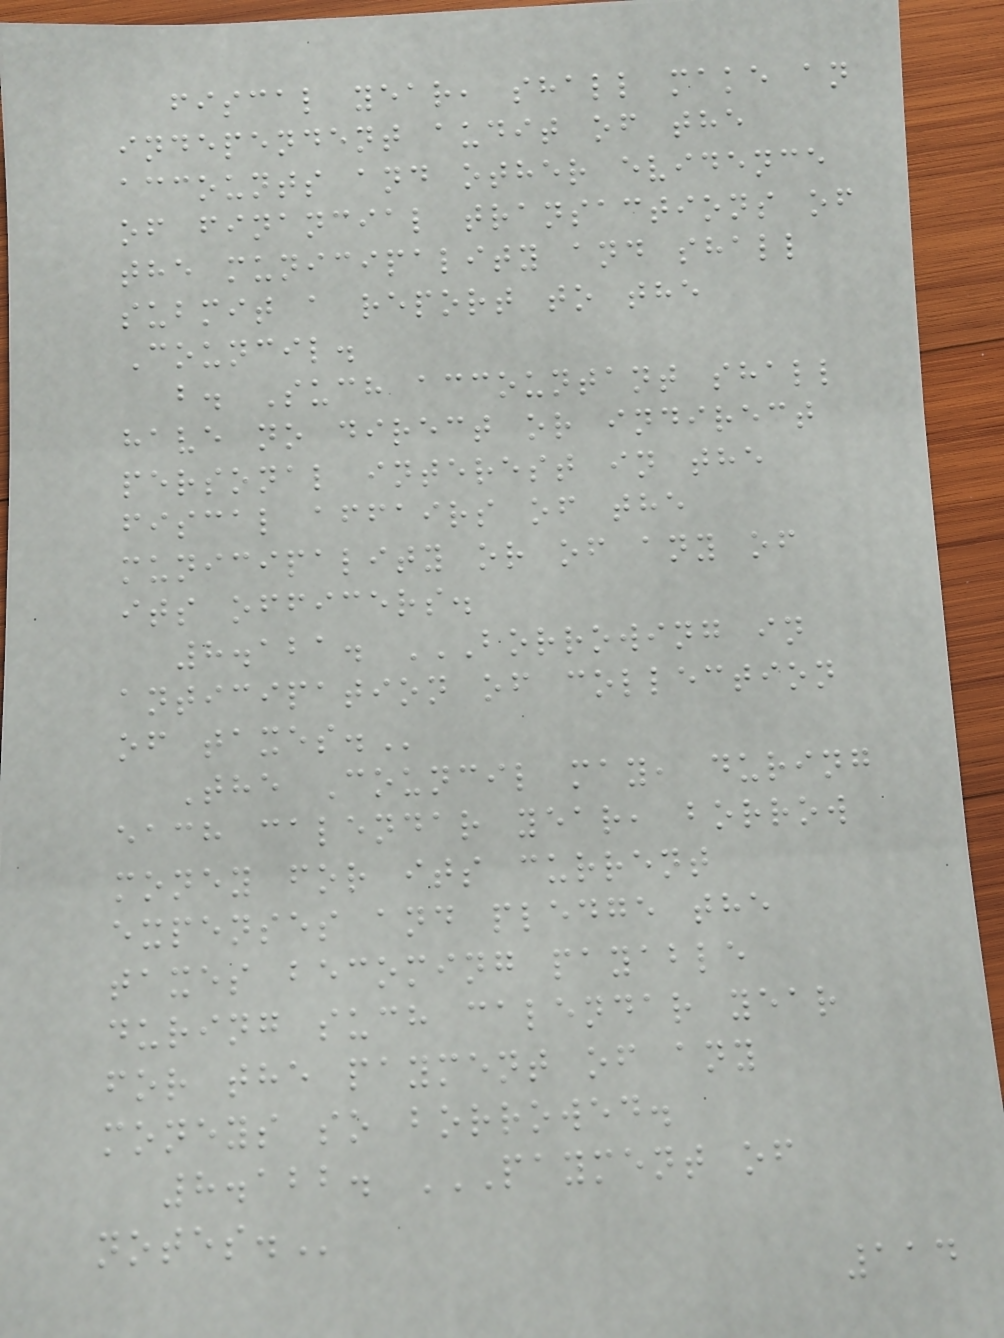fiscal year, shall make an
independent audit of the
accounts and other evidence
of financial transactions of
the municipality and shall
submit a report to the
Council.
b. Such accountant shall
have no direct or indirect
personal interest in the
fiscal affairs of the
municipality or of any of
its officers.
8.121. BORROWING IN
ANTICIPATION OF COLLECTION
OF TAXES.
The Council may, during
each calendar year, borrow
money for its current
expenses and pledge the
taxes becoming payable
during such calendar year
for the payment of any
moneys so borrowed.
8.122. PAYMENT OF
NOTES.
114
